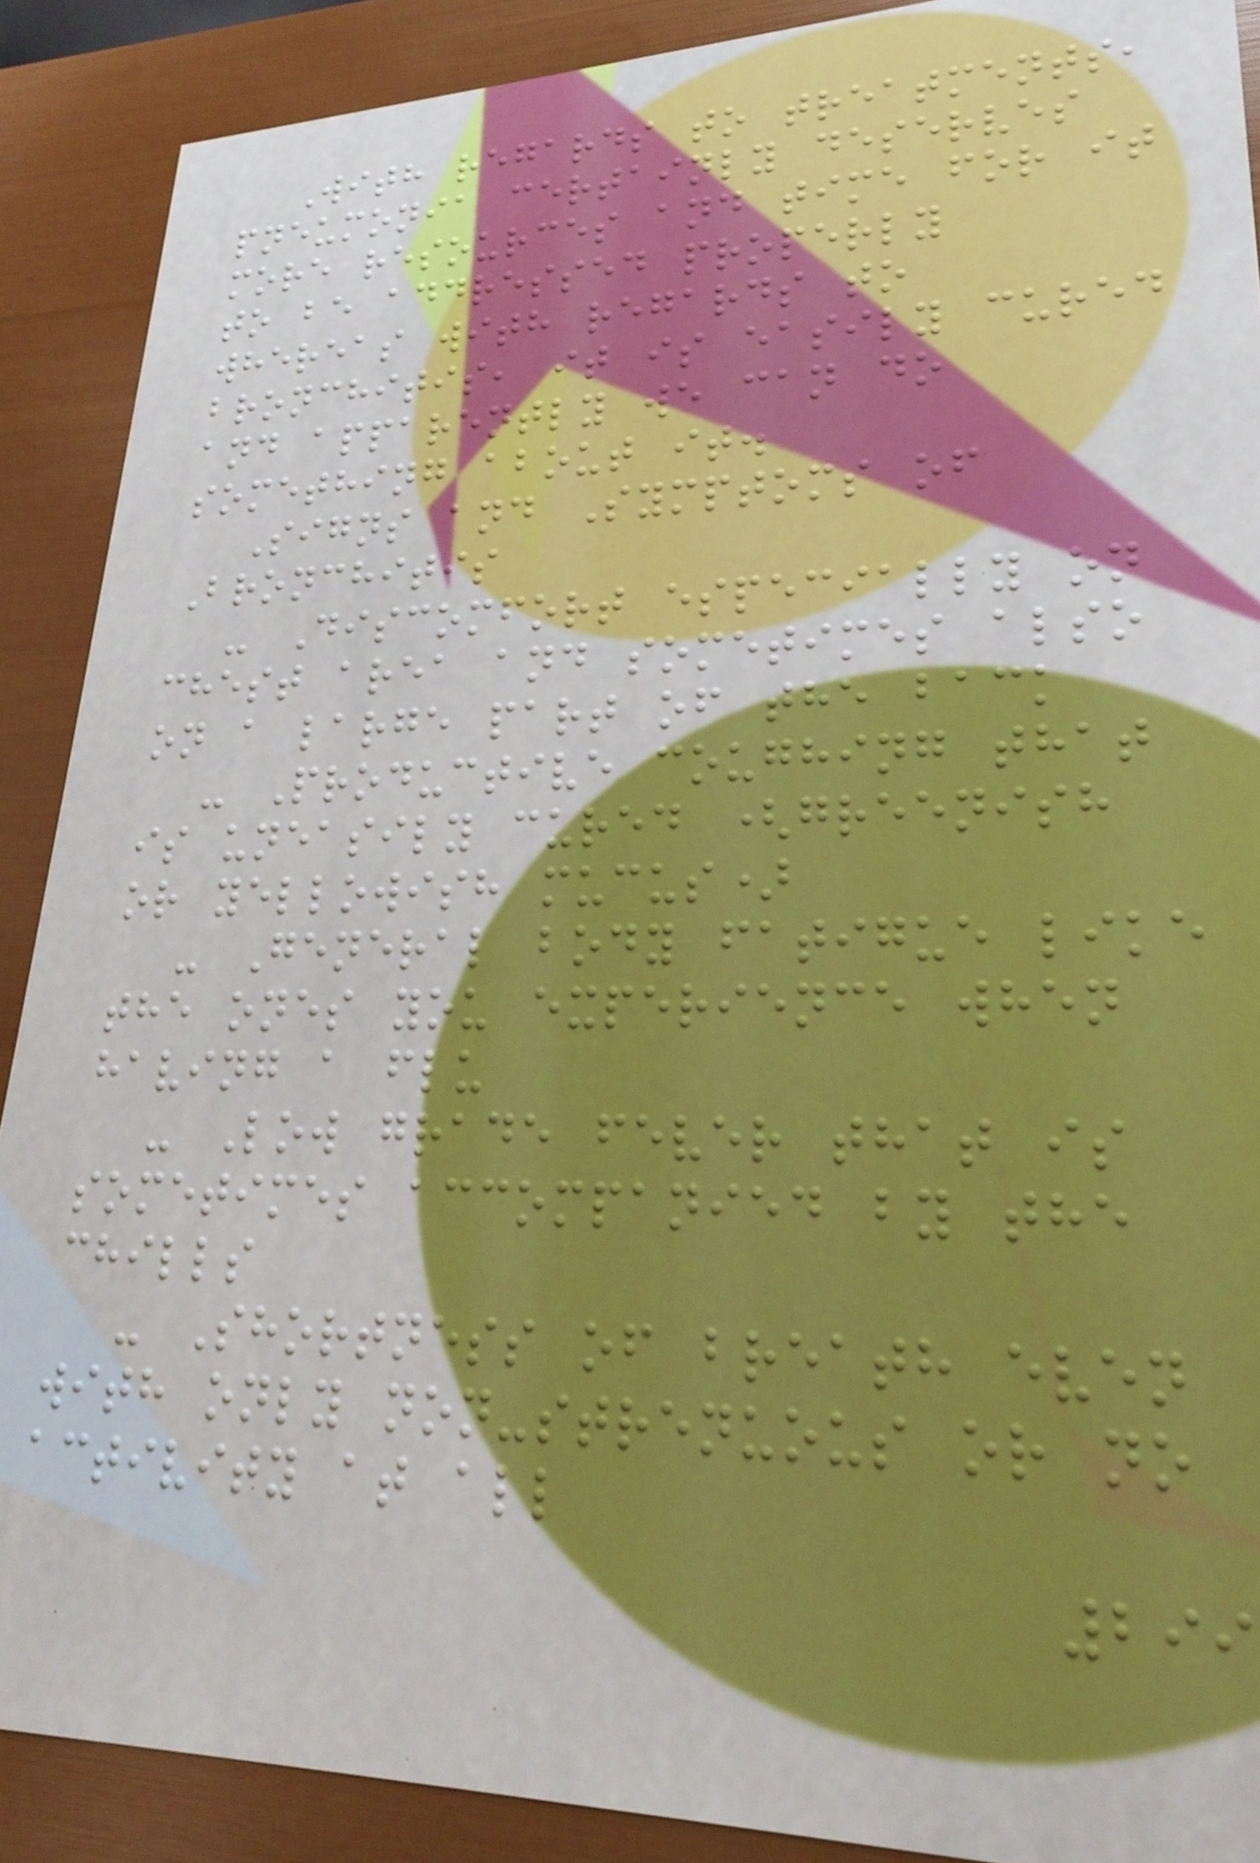With regards to treatments,
pneumonia certainly deserves
more resources and time for it
to be addressed properly
whereas with regards to
bronchitis, it is easily cured
and apparently we can do
something about it.
Signs and Symptoms of
Bronchitis
- Discomfort especially on
chest area and sometimes also
on a large part of the back
- Productive coughing that
is uneasily cured (greenish
or yellowish mucus)
- General body fatigue like
the ones you experience when
having a flu
- Low grade fever that is
sometimes accompanied by the
chills
- Shortness of breath even
with only non-strenuous or no
activity at all
299
